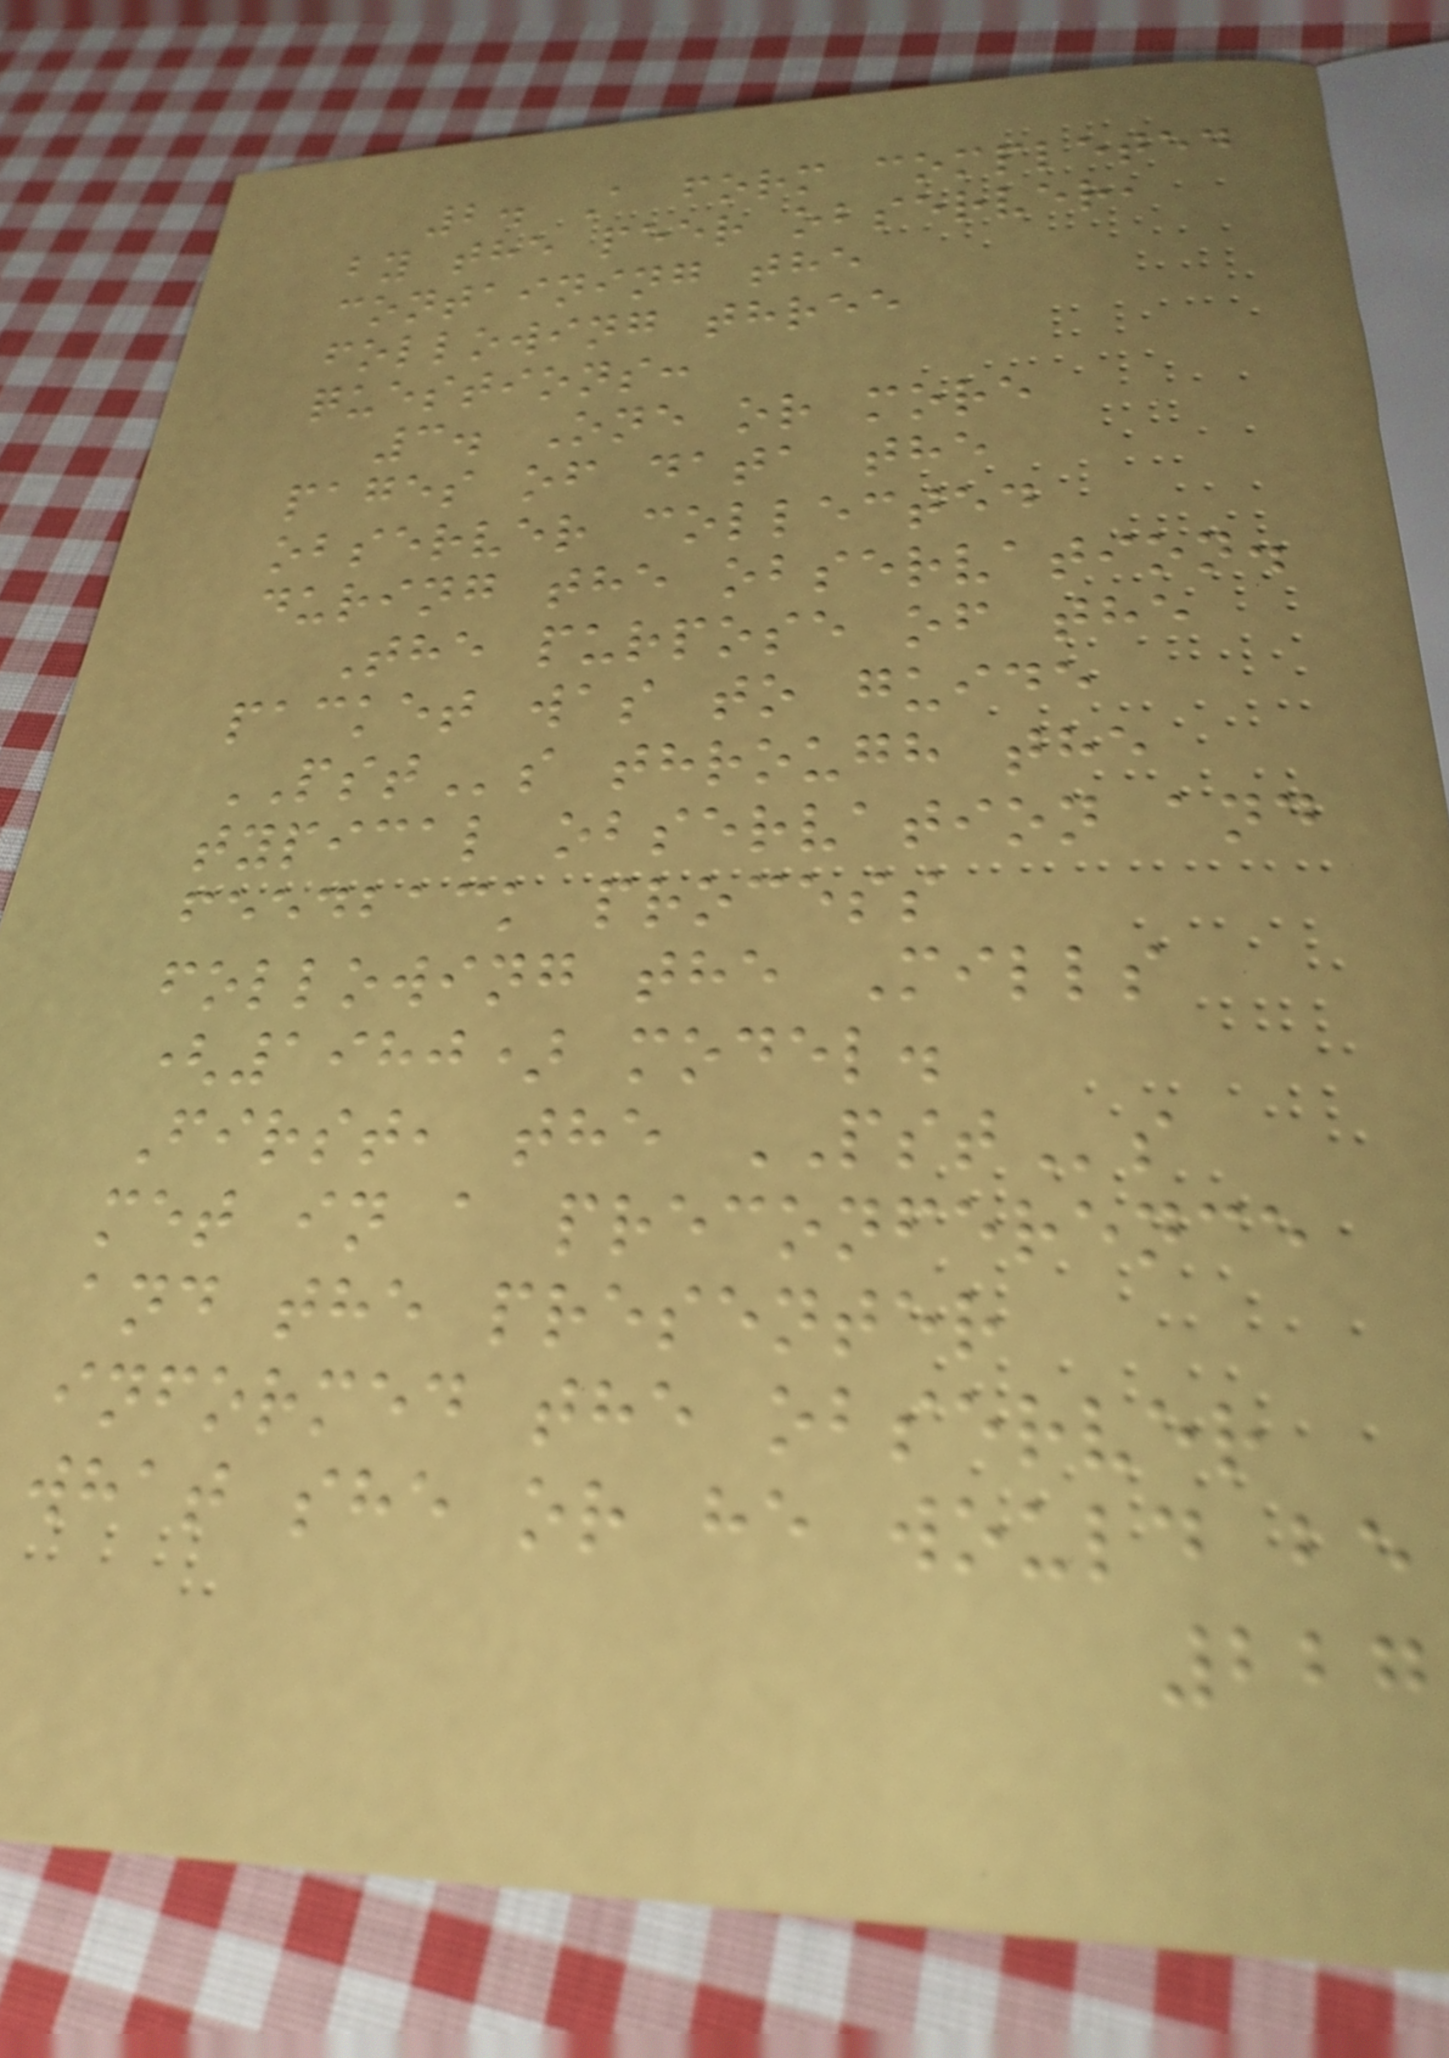2. A form completed
by the peer observer,
containing the
following three
questions:
3. One or more
pages of data the
observer collected
during the observation.
The purpose of the
packet was to guide
PSTs through the
typical observation and
feedback process
following the Mills
(1980) model.
First, the PSTs
met in a preconference
and the presenter
informed the observer
what she or he would be
227
